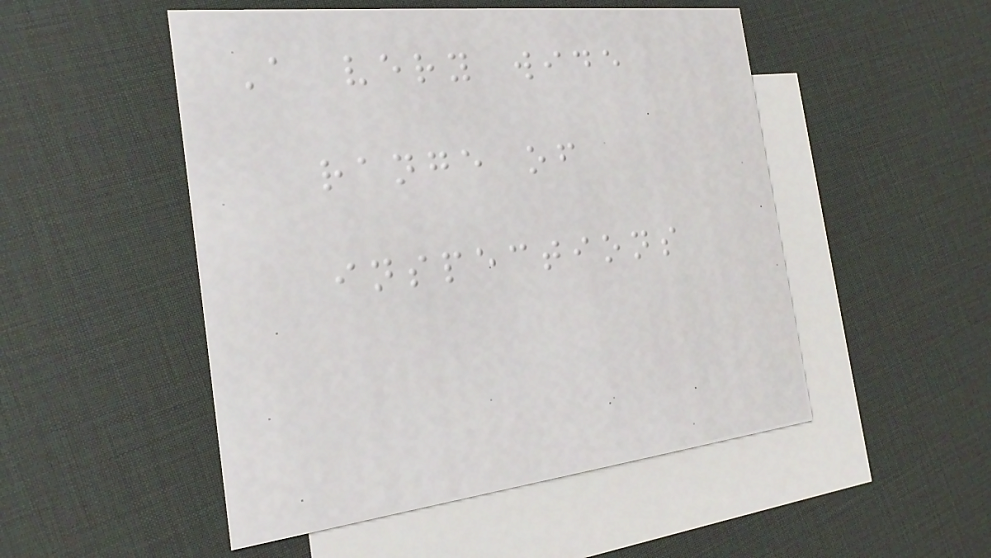A very wide
range of
inspections
